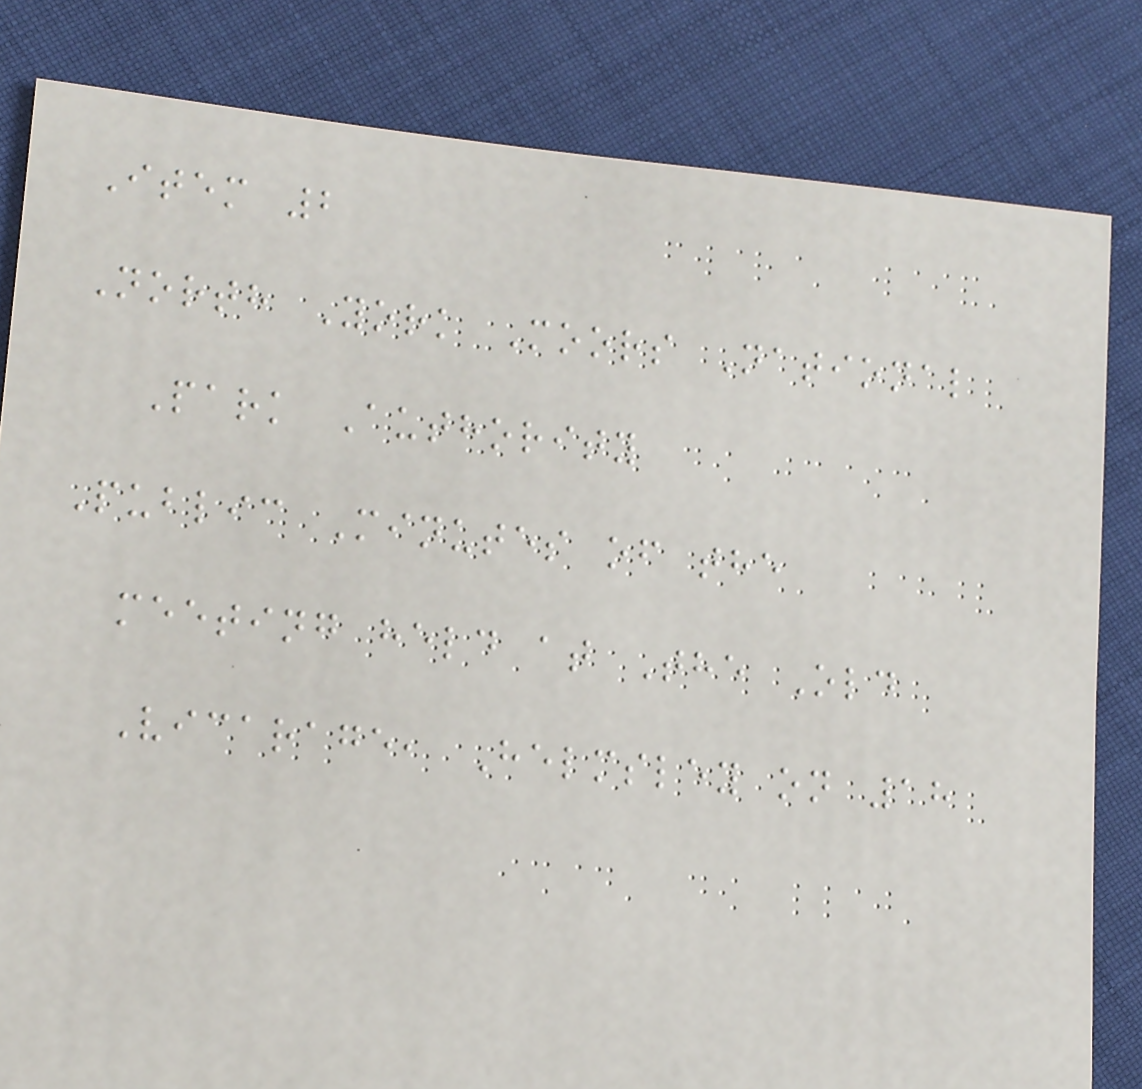Item 2
North York Moors National
Park Authority
Public Minutes of the
meeting held at The Old
Vicarage, Helmsley on 18
